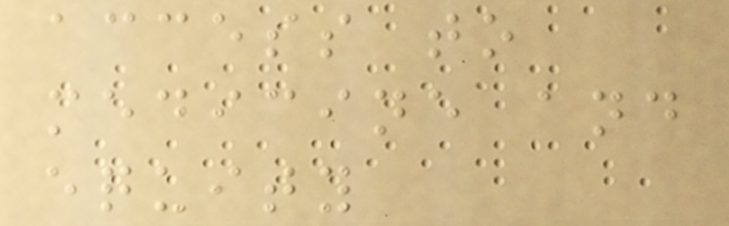access to
medicine and
equity
